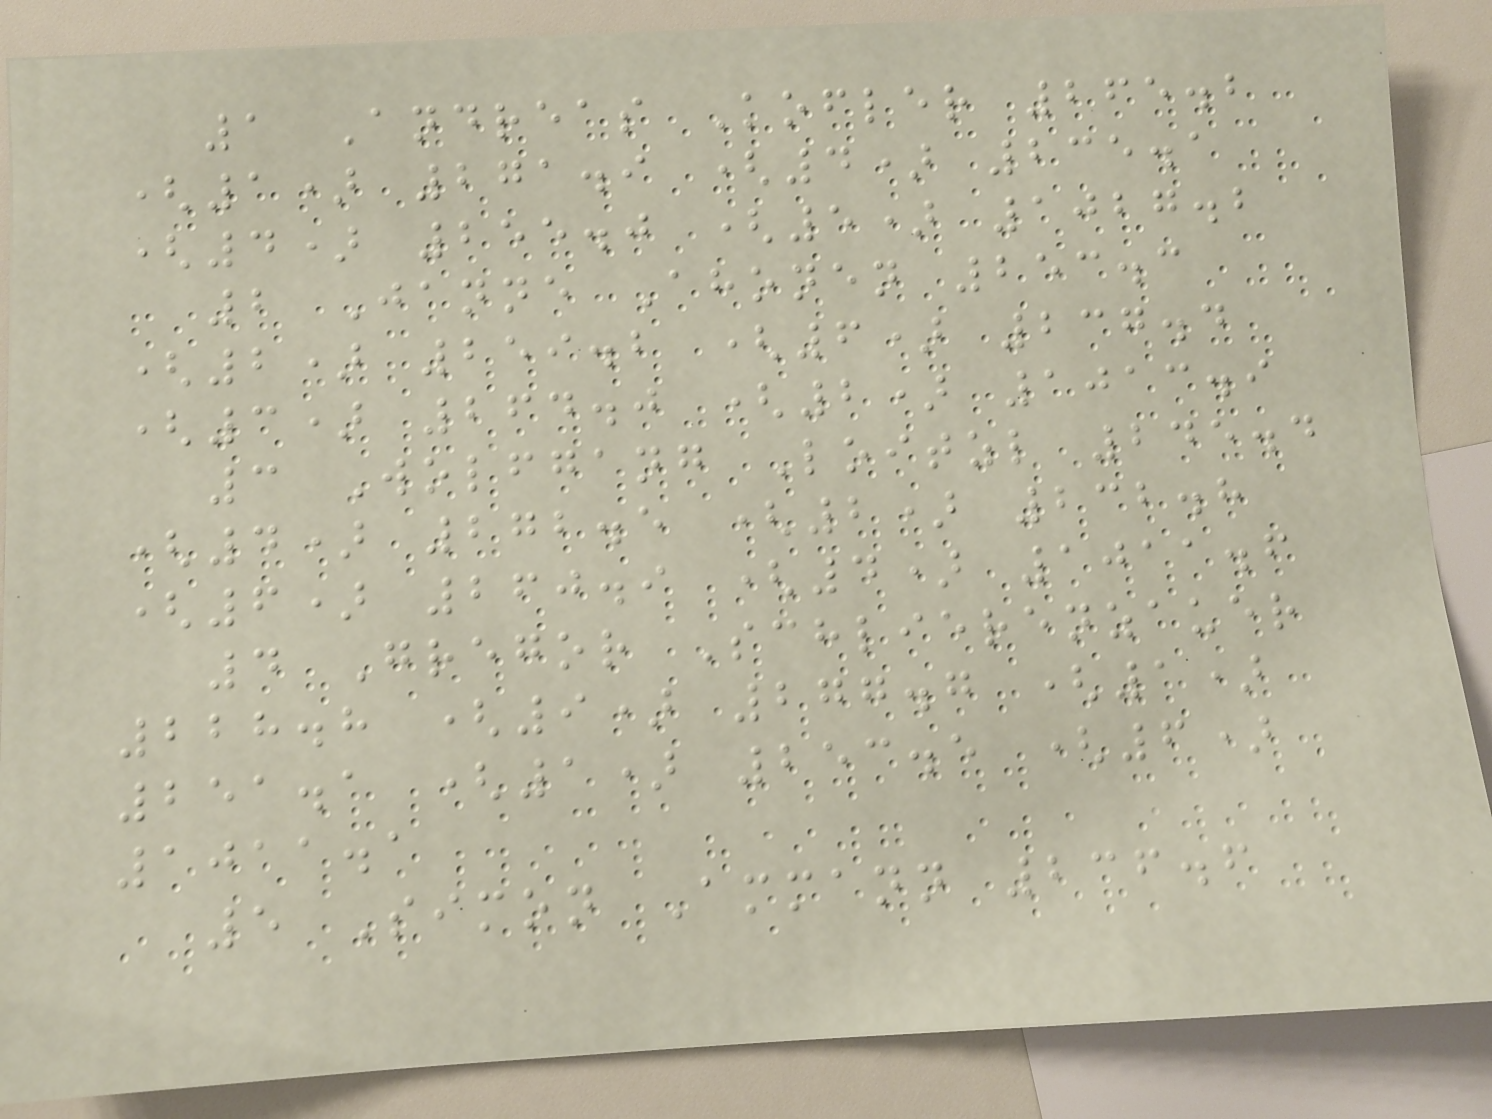1 Andreas Kofler 265.2
(1) 271.9 (4) 235.1
(4) 255.0 (5) 1027.2
2 Janne Ahonen 253.3
(2) 259.2 (6) 237.4
(3) 264.0 (2) 1013.9
3 Wolfgang Loitzl 245.4
(4) 272.5 (2) 232.8
(6) 260.9 (4) 1011.6
4 Gregor Schlierenzauer
228.8 (9) 277.7 (1)
251.1 (1) 253.5 (6)
1011.1
5 Simon Ammann 236.6
